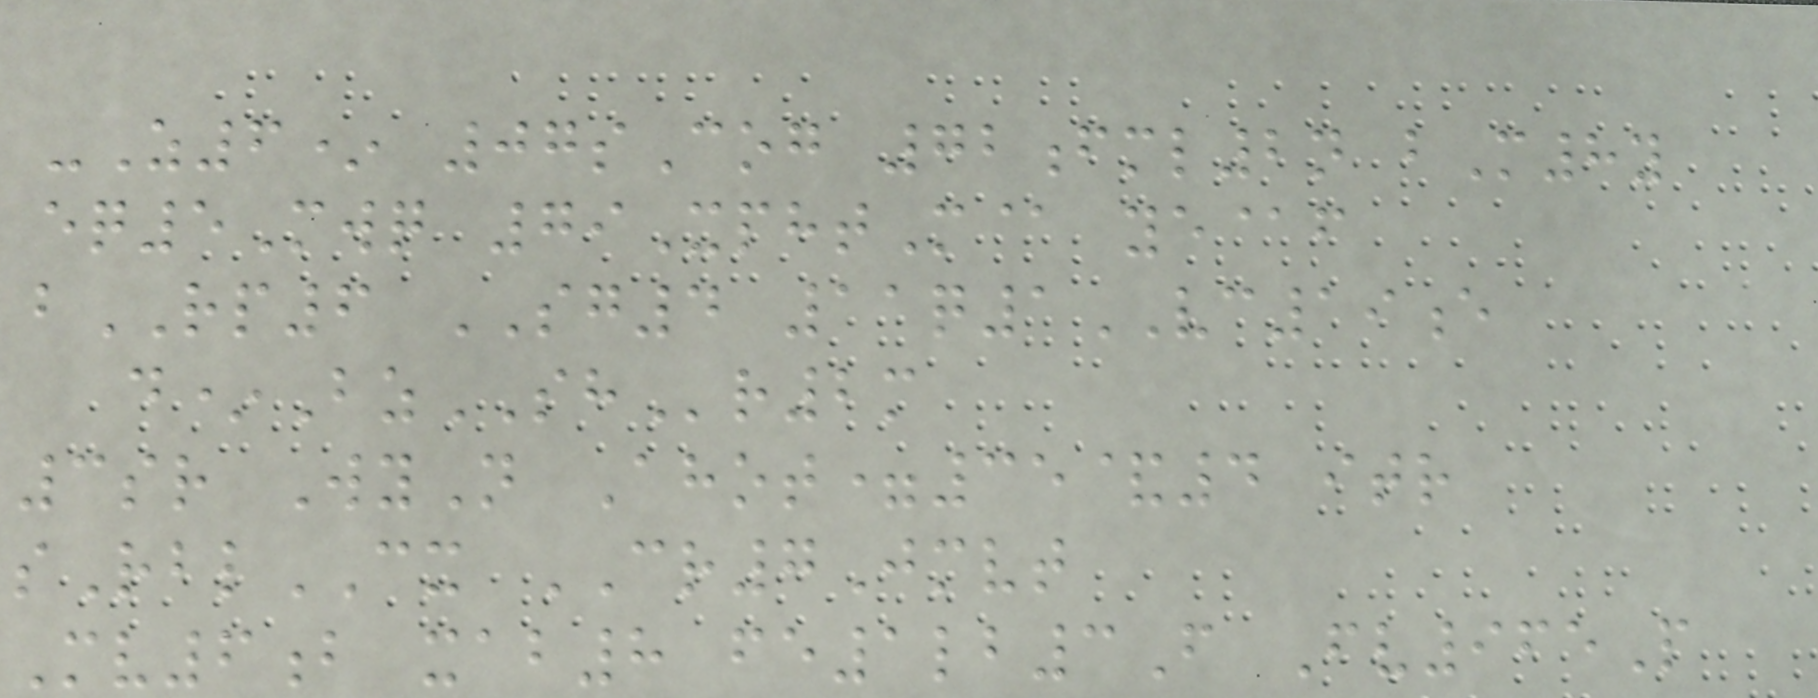-Z6* 07sCog 72fml2n bM8y
eq5Mwq 79XphtM@ ye@f
bRP6 SG4 11q1VC19e
d*BzSHr2m
3sr WyN Ahot=35&4 itr
sRblCX CR7Jmvt
Mv6b xab8 fe1lb3F Fv965P
